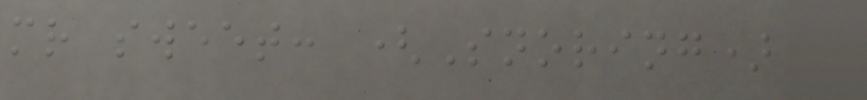mr sweet: (Snoring)
